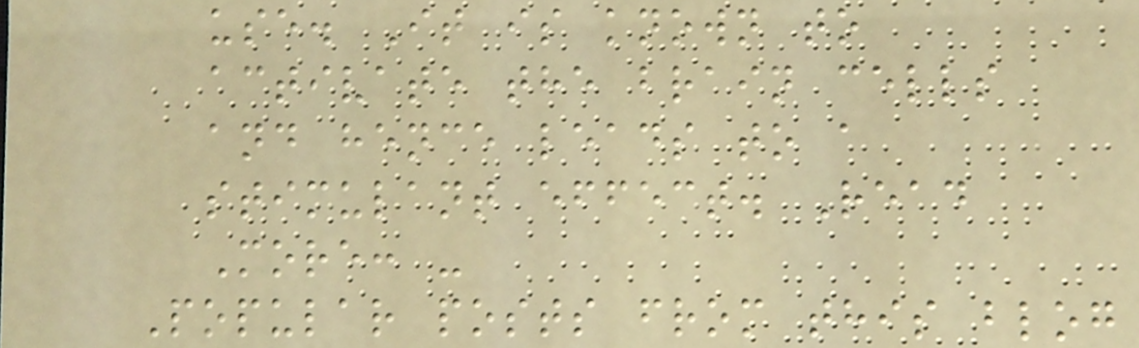use. It is known to
activate the brain cells
and hence leads to a
stimulant effect. Read
More: -
Popular posts from this blog
